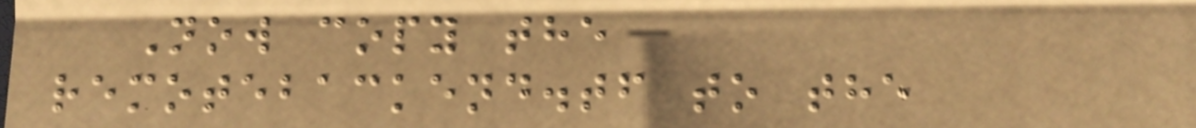Now copy the
remotebackend.tf to the
